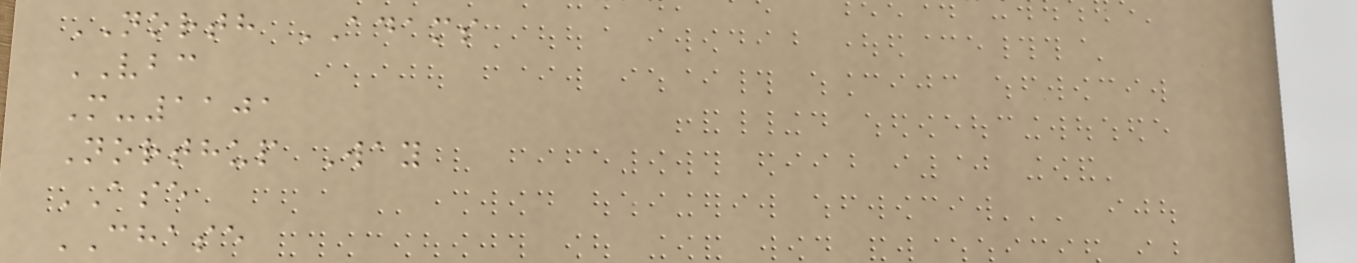NORTH ADAMS
VBC
M-1101
Northup Way
ASE
CHASE
